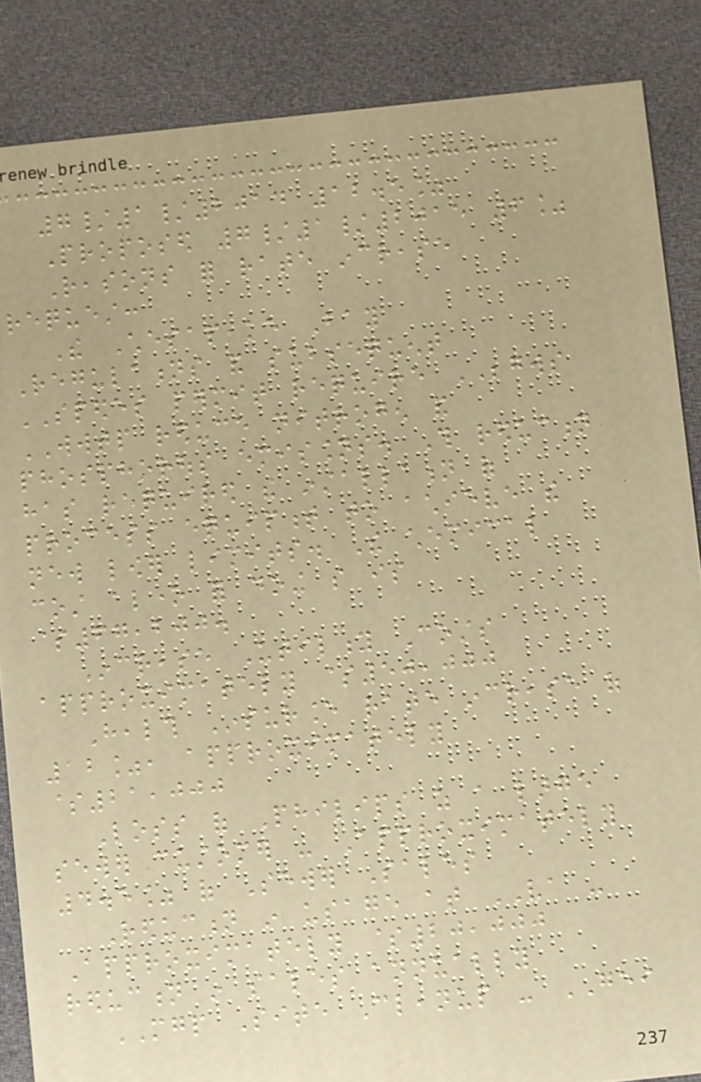7/1/2014 12.5%
Proposed 7/1/2015 6%
Reasons for rate increase
request:
The Chesapeake Bay
Regulations and subsequent
SPEDES permit require BEGWS
WWTP reduce nitrogen and
phosphorous emissions. This reduction
has required the installation of
process equipment to achieve the
new lower limits. The chemical
cost alone for doing so is
$67,200.
Increase Utility Costs
approximately $50,000
Health Insurance rate increase of
12%, approximately
$21,000
Loss of Philips as a large
sewer customer - Approximately
4.5% of Sewer Sales
Reduction in usage at VA -
Approximately $20,000
reduction in sales annually
MGP Site Cleanup - GEI
